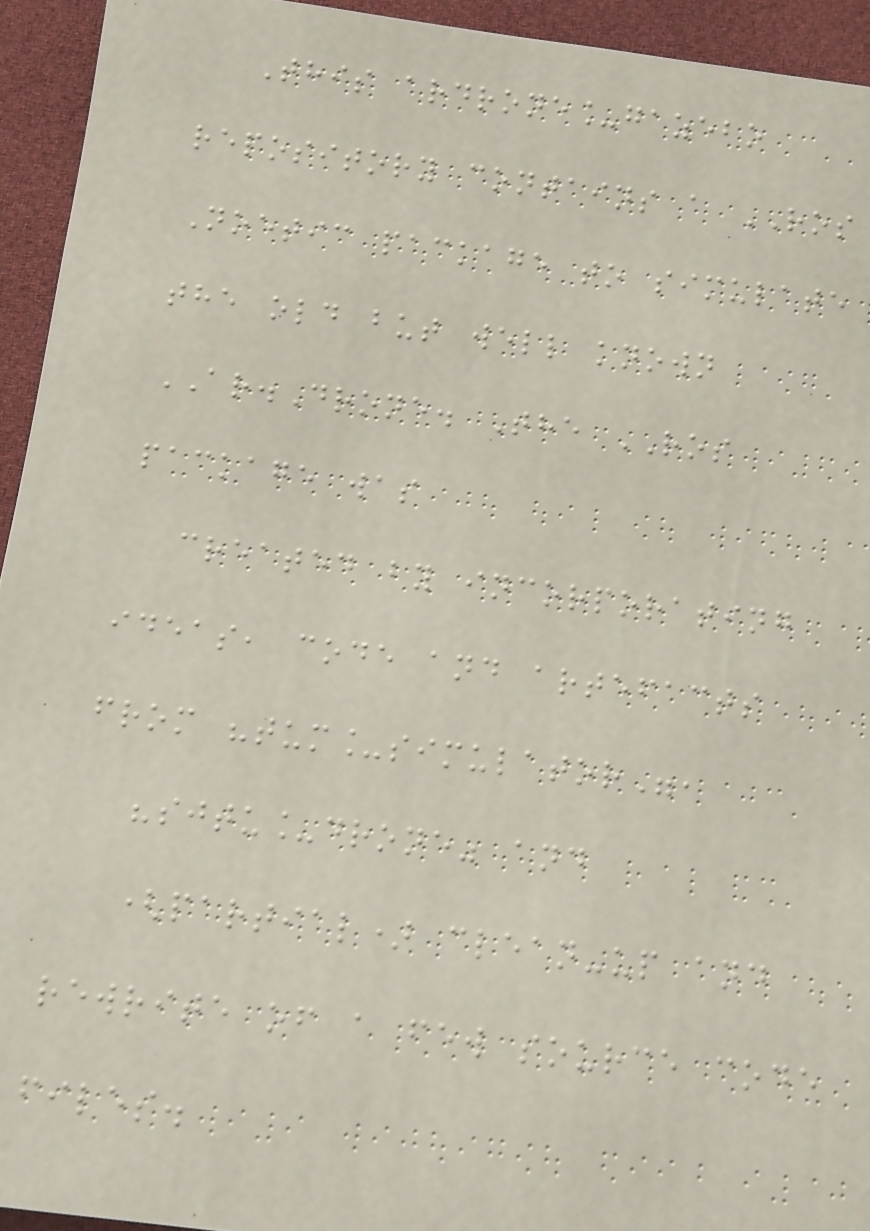This ardrone_gazebo
repository contains a ROS
Noetic package to simulate
the old but well known
AR.Drone. The ROS
package was
created by incorporating
ideas, code and artefacts
from "tum_simulator",
"sjtu_drone" and
(partial) clean-up and
rewrite of a few source code
files.
